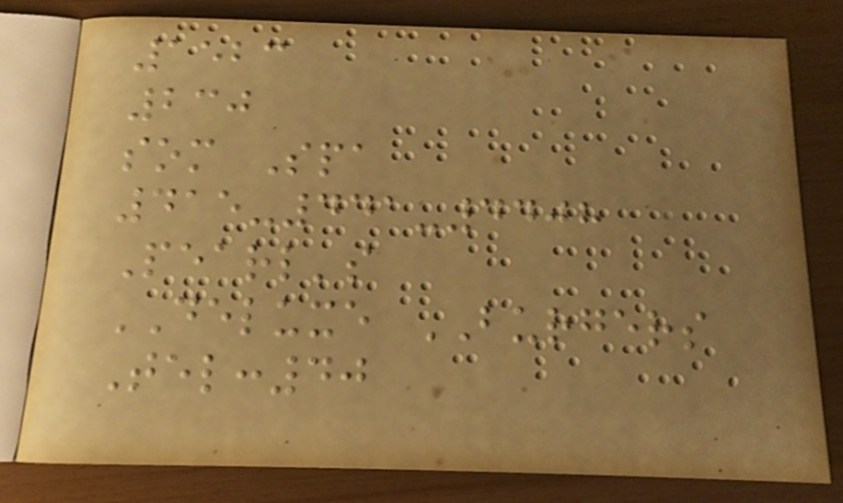1523
230
som Spa
415-441-4408
Pearl's
DELUXE BURGERS
Tel:40
